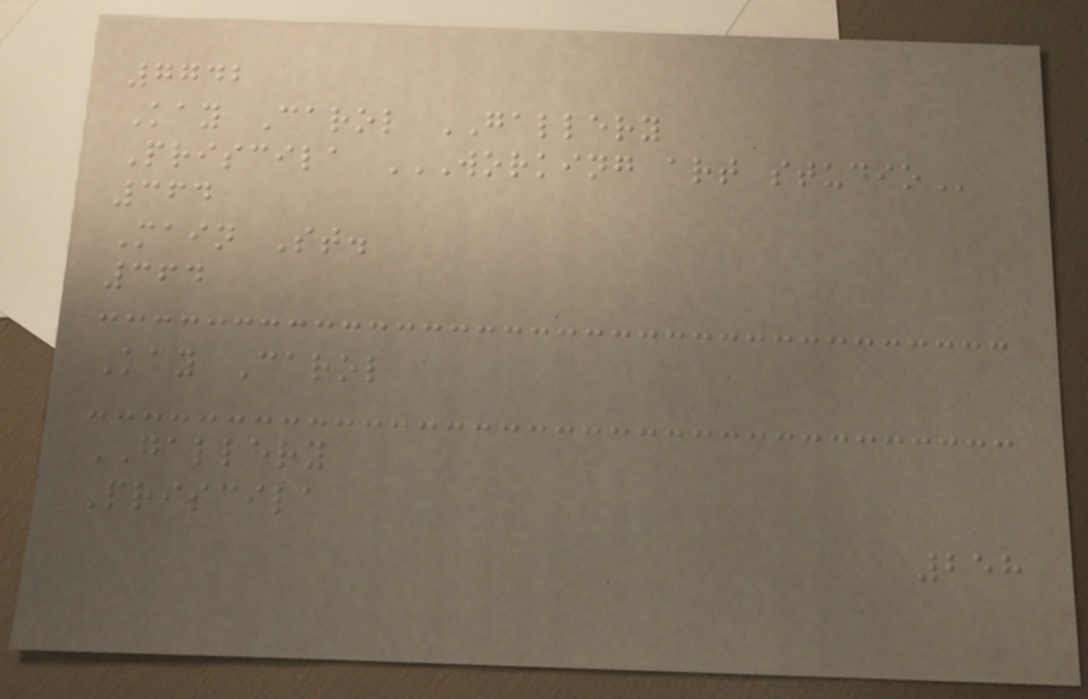7742
Kay Carol GALLERY
Priscila WORKING ART STUDIO
364
Main St.
364
Kay Carol
GALLERY
Priscila
258
